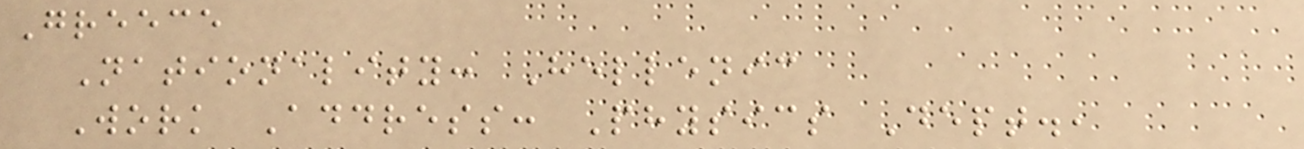Greece
Nationality: Hellenic
Work Address: Physics Dept.,
